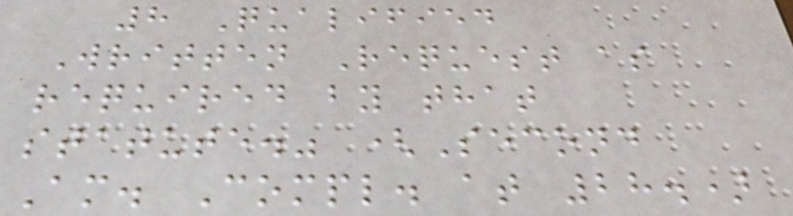8 Qualified
Written Request as
required by that
statute." (Second
Am. Compl. at 28.)
